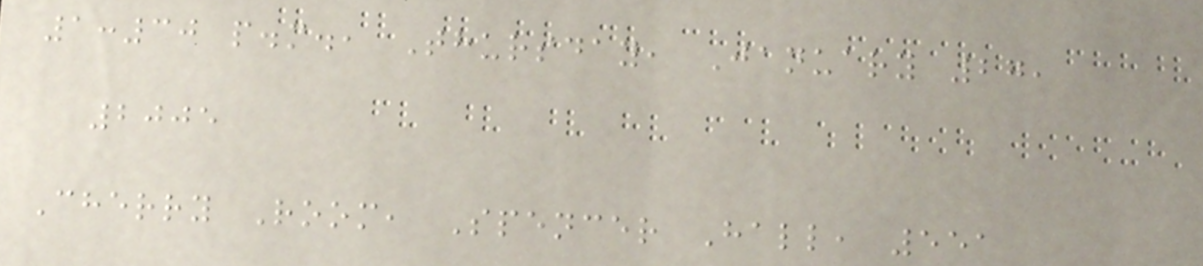1:30 p.m., Thursday, January 27,
2005
Cherry Room, Spencer Hall, 551
